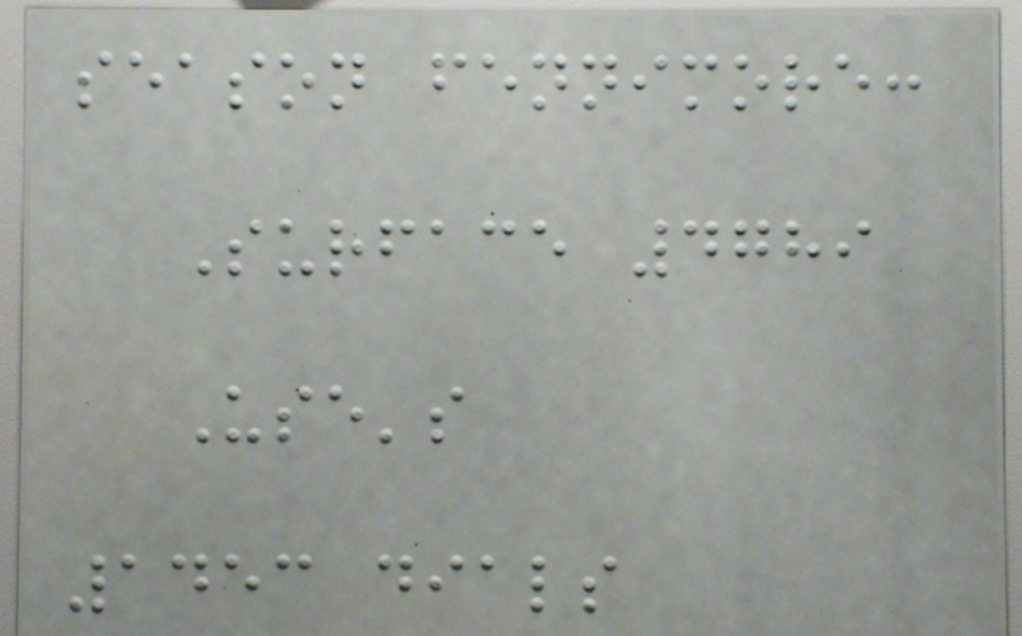season fennimore:
Surface 4789
Use's
1453 dials
